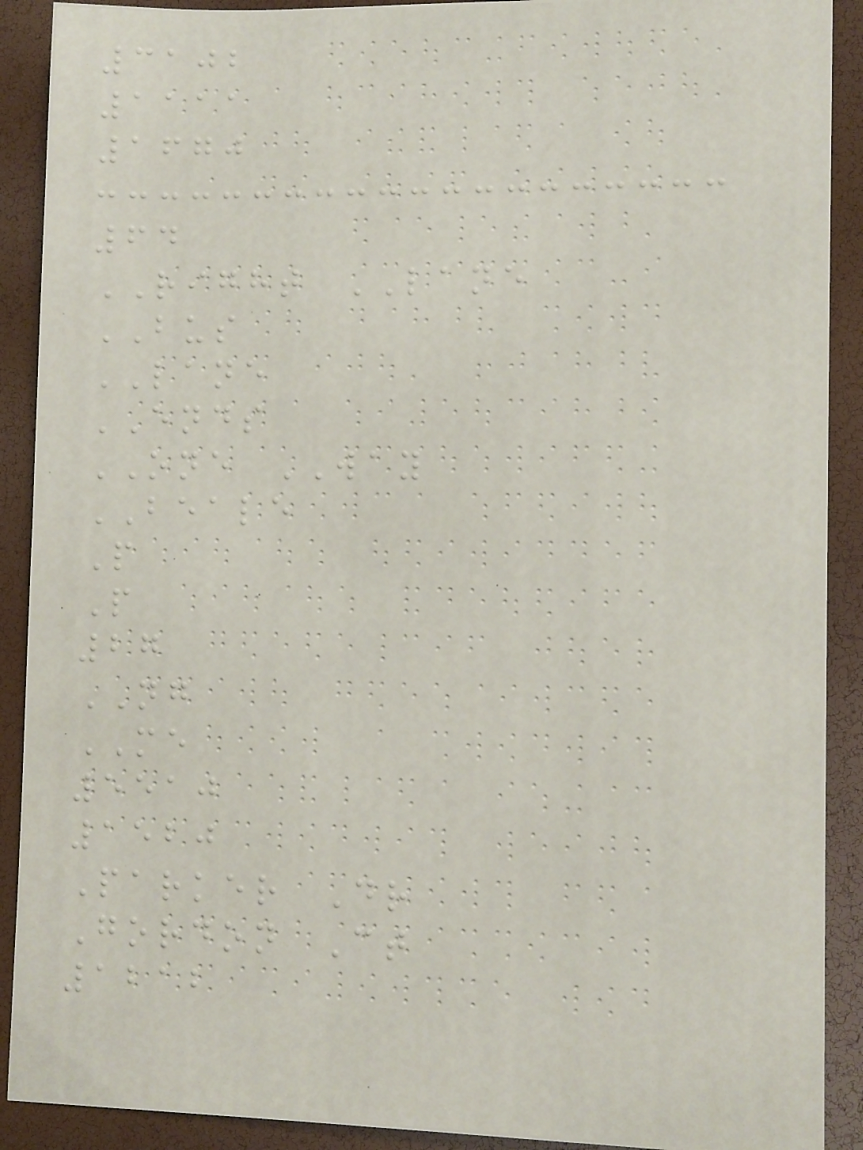3102
1111
1670
64
RIGHT LANE
BUS
LANE
ENDS
ONE WAY
BEALE
P
P
27
NG
ME
5510
1520
Parker Dr
Gordon Ct
1212
